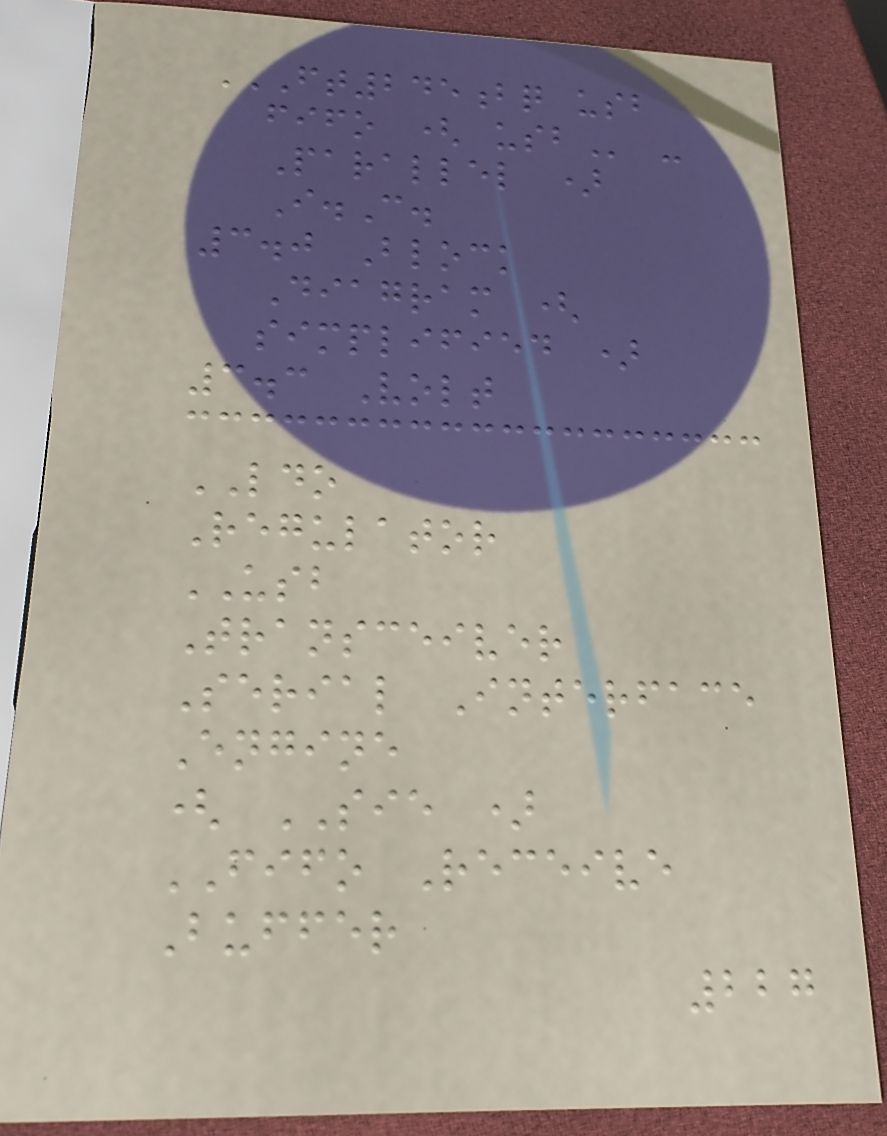FT245BQ USB
FIFO ( USB -
Parallel )
I.C.
3.0 Block
Diagram (
simplified )
3.3 Volt
LDO
Regulator
USB
Transceiver
Serial Interface
Engine
( SIE )
FIFO Receive
Buffer
227
